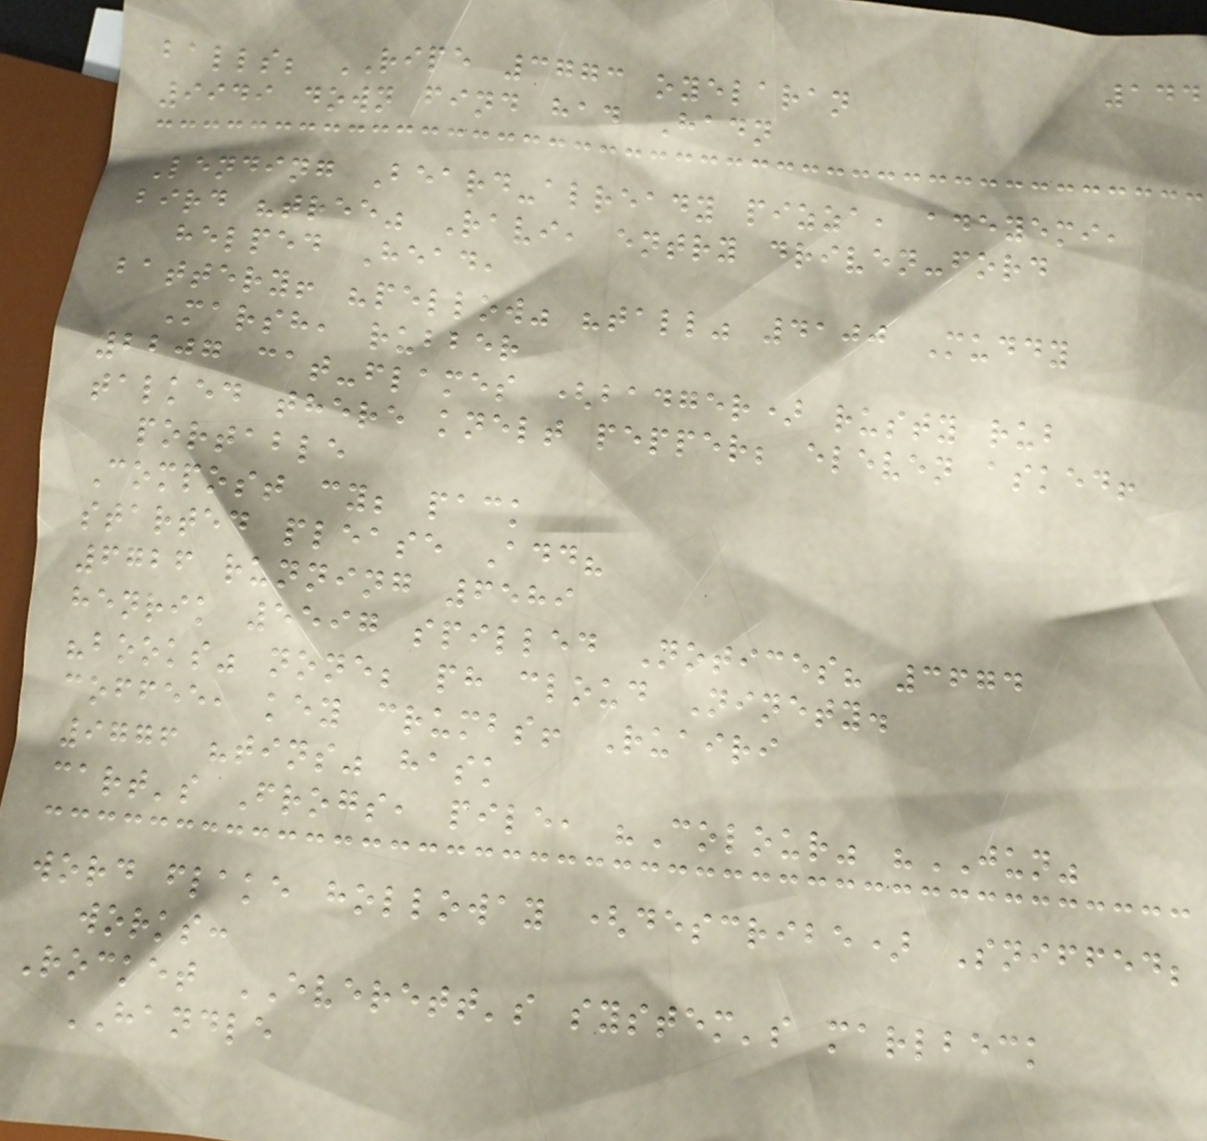144
balls; RIPE 3773 oyelaran
9949 down find had Hadn
Lending Beard-already pizza, adeyemi,
bird "tree" Ravi, entry driven-ford
helped Head,
battery! "pellow" "tall" 4100 Muddy
Marsh, rubber
2207 cat-flames (badger) rusty rub
talked there knelt pepper; eleven asked!
portable
Compost cy; pack
started please Add?
6726 running 6589
henrik 5597 spilled Notices? 3674
"books" none; ph cloud Ninety.
coffee, key crumbs! Ruairi
9776 "tins" hask
cart's Frogs, pile, "Colour" "JUN"
word flake holloway (describe) Sniffed;
works:
Rocket EVERETT's system's marlbeck
HANDLE
